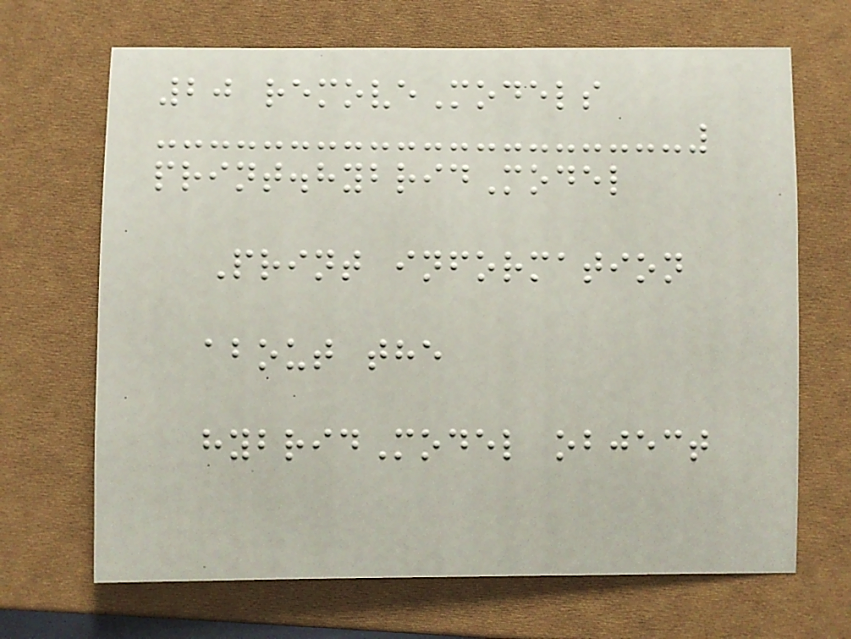20 removeModels
print.hybridModel
Print information
about the
hybridModel object
